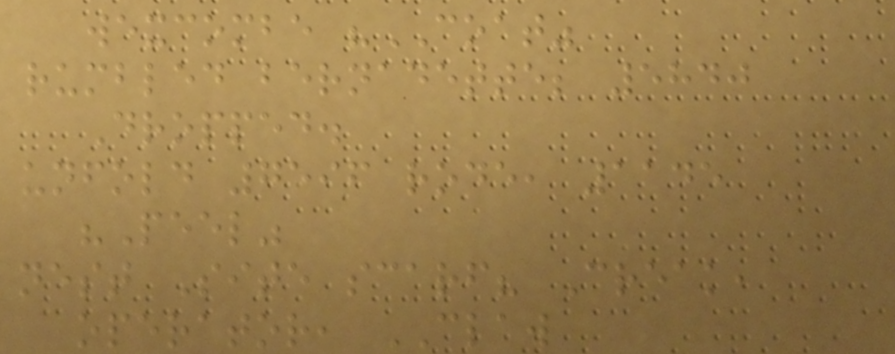wexcombe "COAT"
rumbled bernadette; 5840
Dropped.
unfold 7596 rode, 1145
"Peel"
nest Site scarf? Creak,
operator, CLAW
